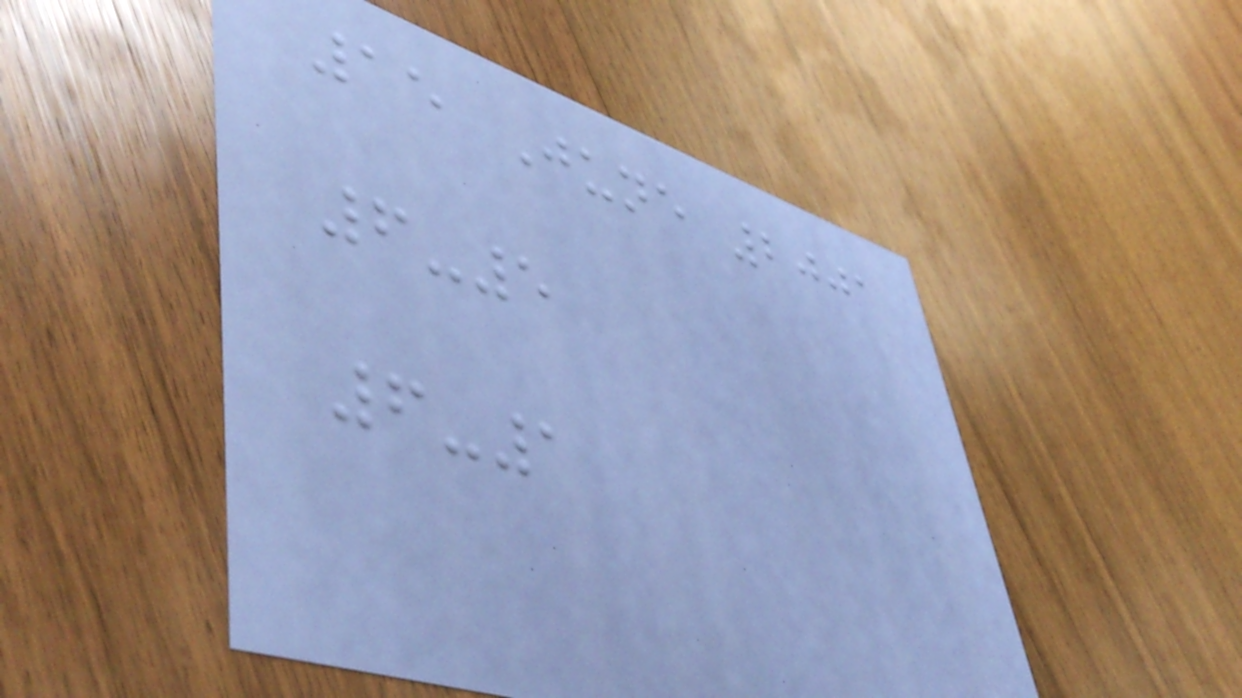15 June 2001
6-5
6-1
